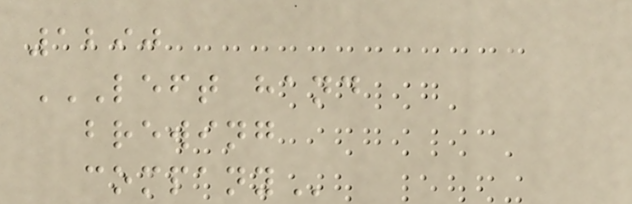1290
LEFT HAND
BREWING
COMPANY
